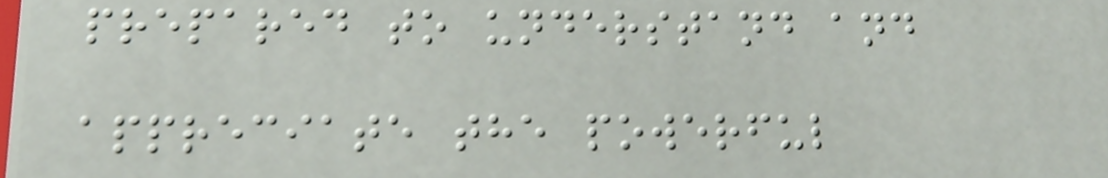prepared to understand and
appreciate the powerful
